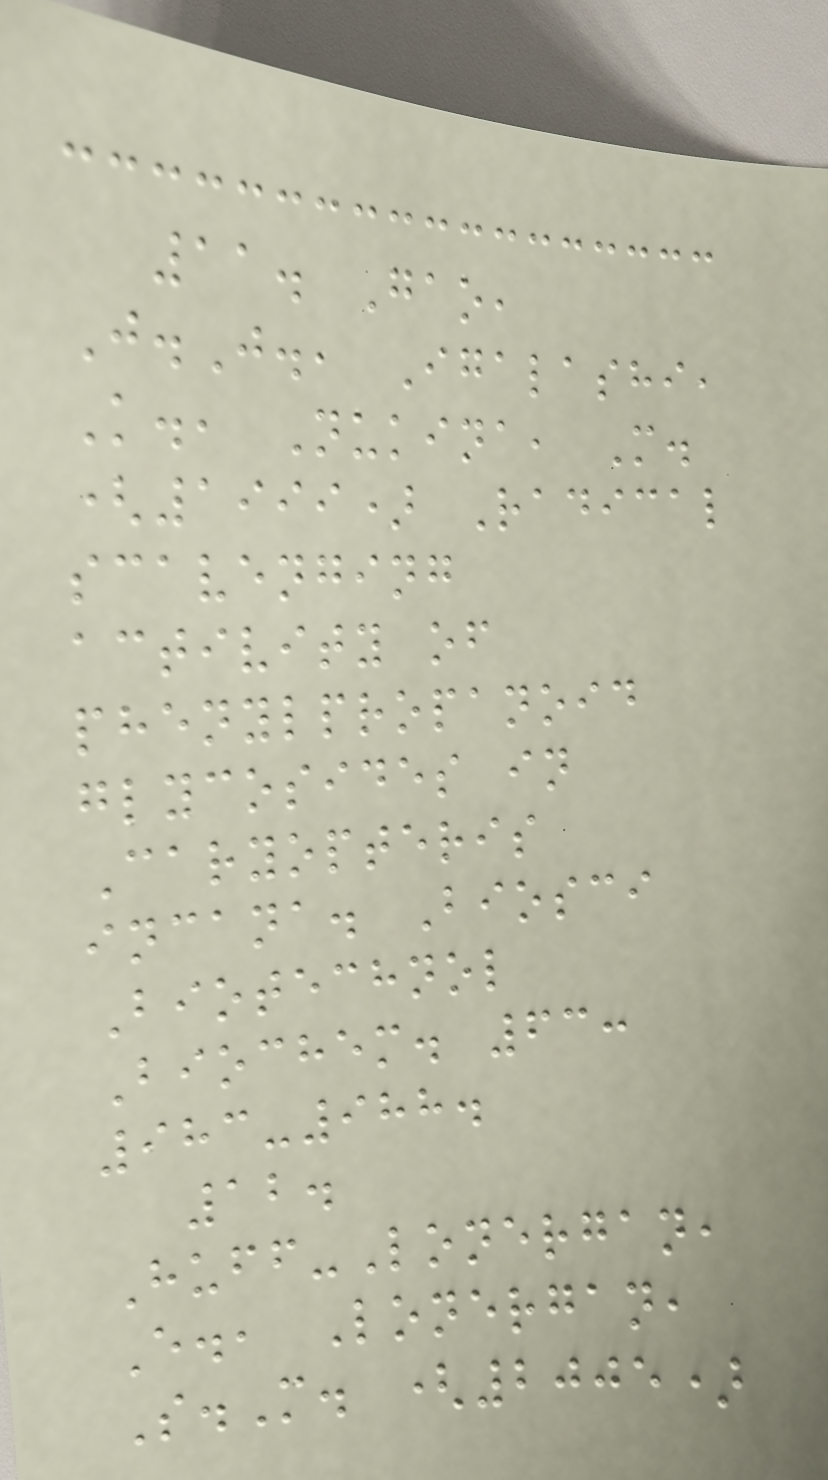11. Gao,
J.J., Igalashi,
K., Nukina, M.
(1999) Radical
scavenging
activity of
phenylpropanoid
glycosides in
Caryopteris
incana. Biosci
Biotechnol
Biochem. 63:
983-988.
12.
Huff-Lonergan,
E., Lonergan,
S.M. (2005)
